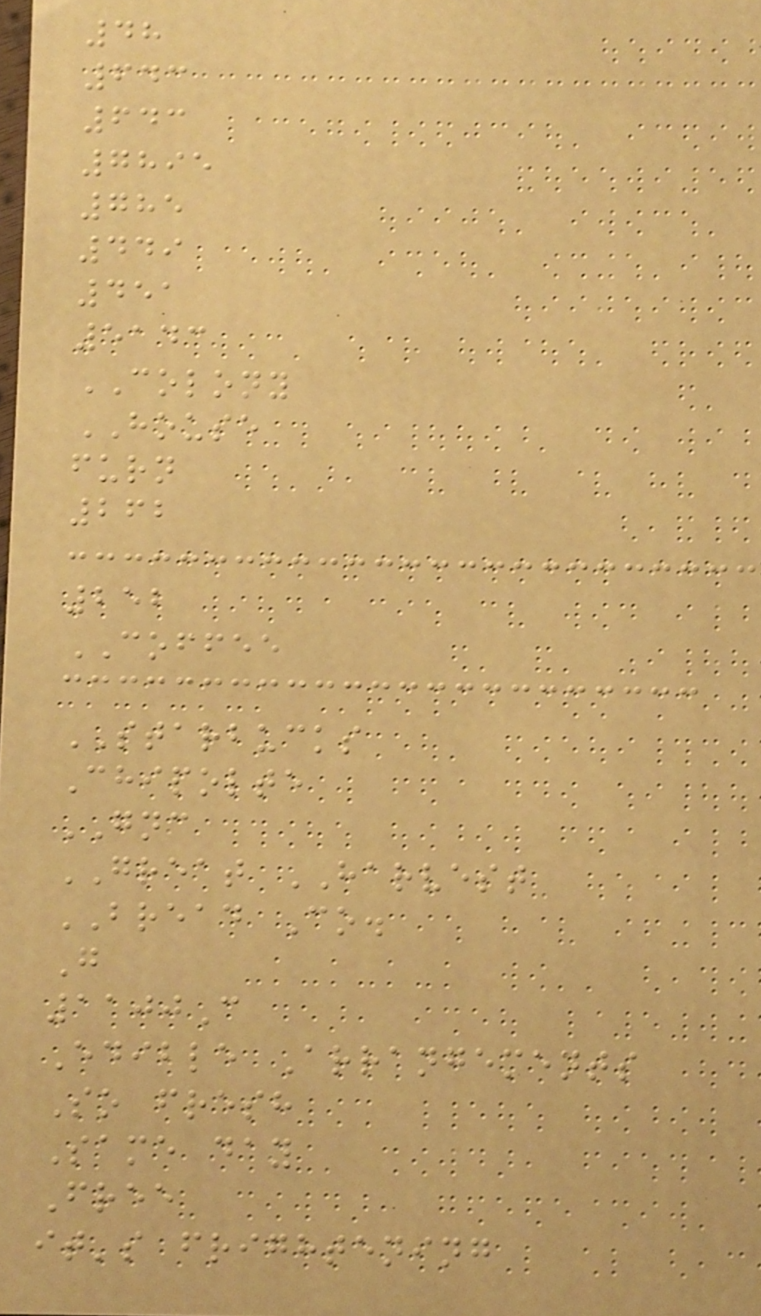48
643
643
7895
785
449
451
5143
COLONY
HOUSE
furn
262
252
COFFEE
STARBUCKS
Chipolte
GNC
GREAT HARVEST
BREAD Co.
G
1100C
Edible Arrangements
So fresh
Same day
Free
it's frightening
